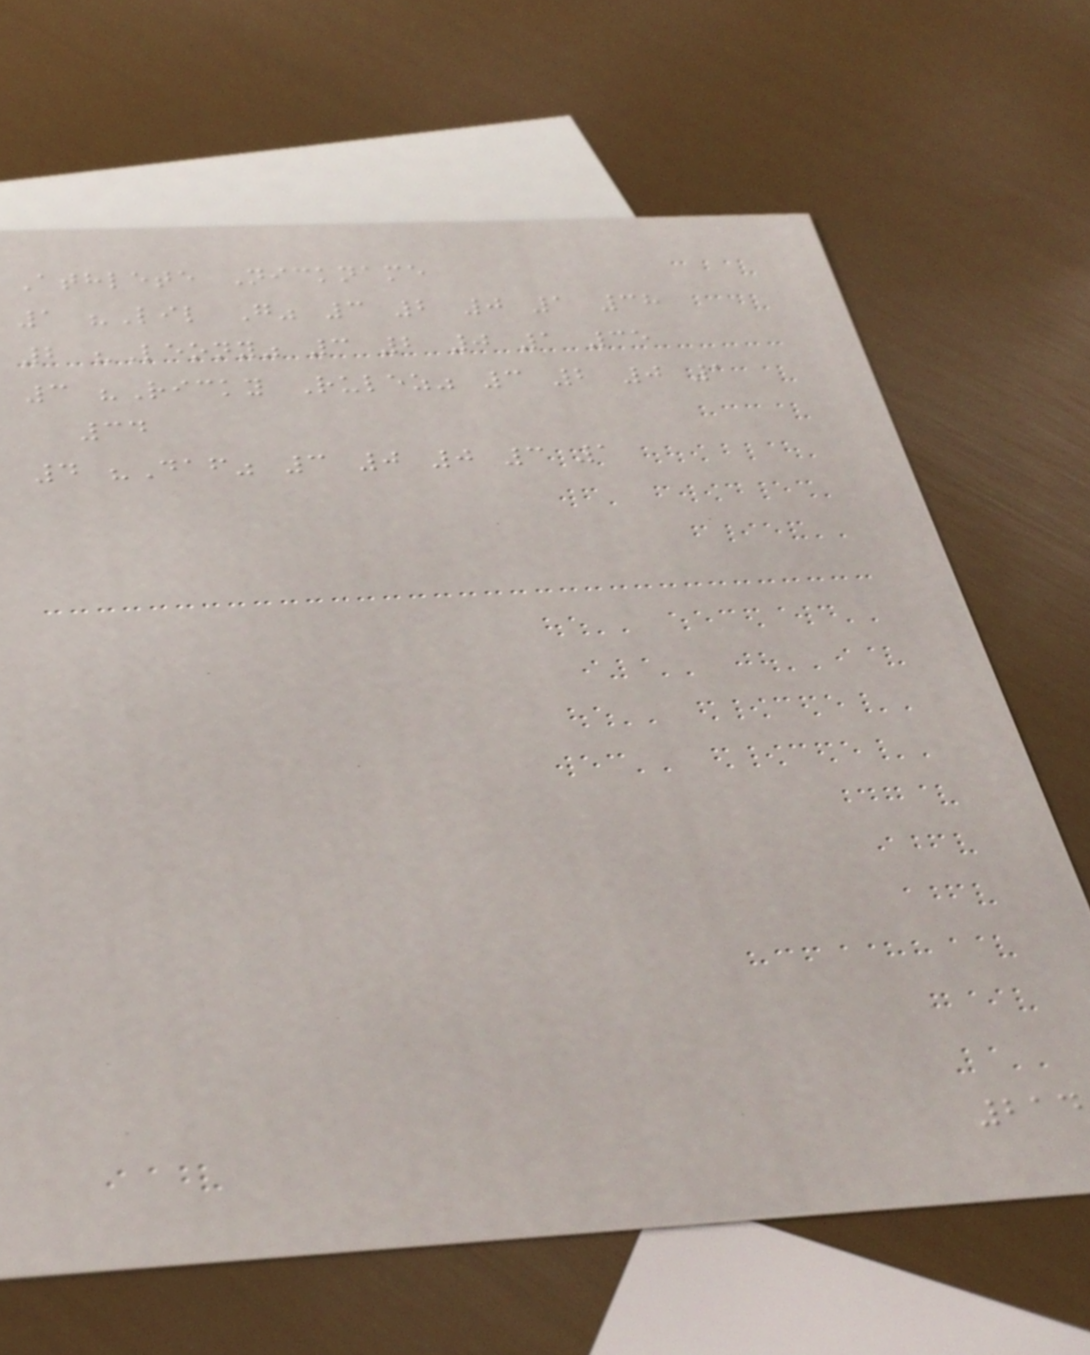Athlete Nickname
1 "Lil G" 3 2 0 1 38
2 "Leony" 3 2 0 1 35
3 "Ricky Rulez" 3 2 0 1
34
4 "Daf" 3 0 0 3 1
214
